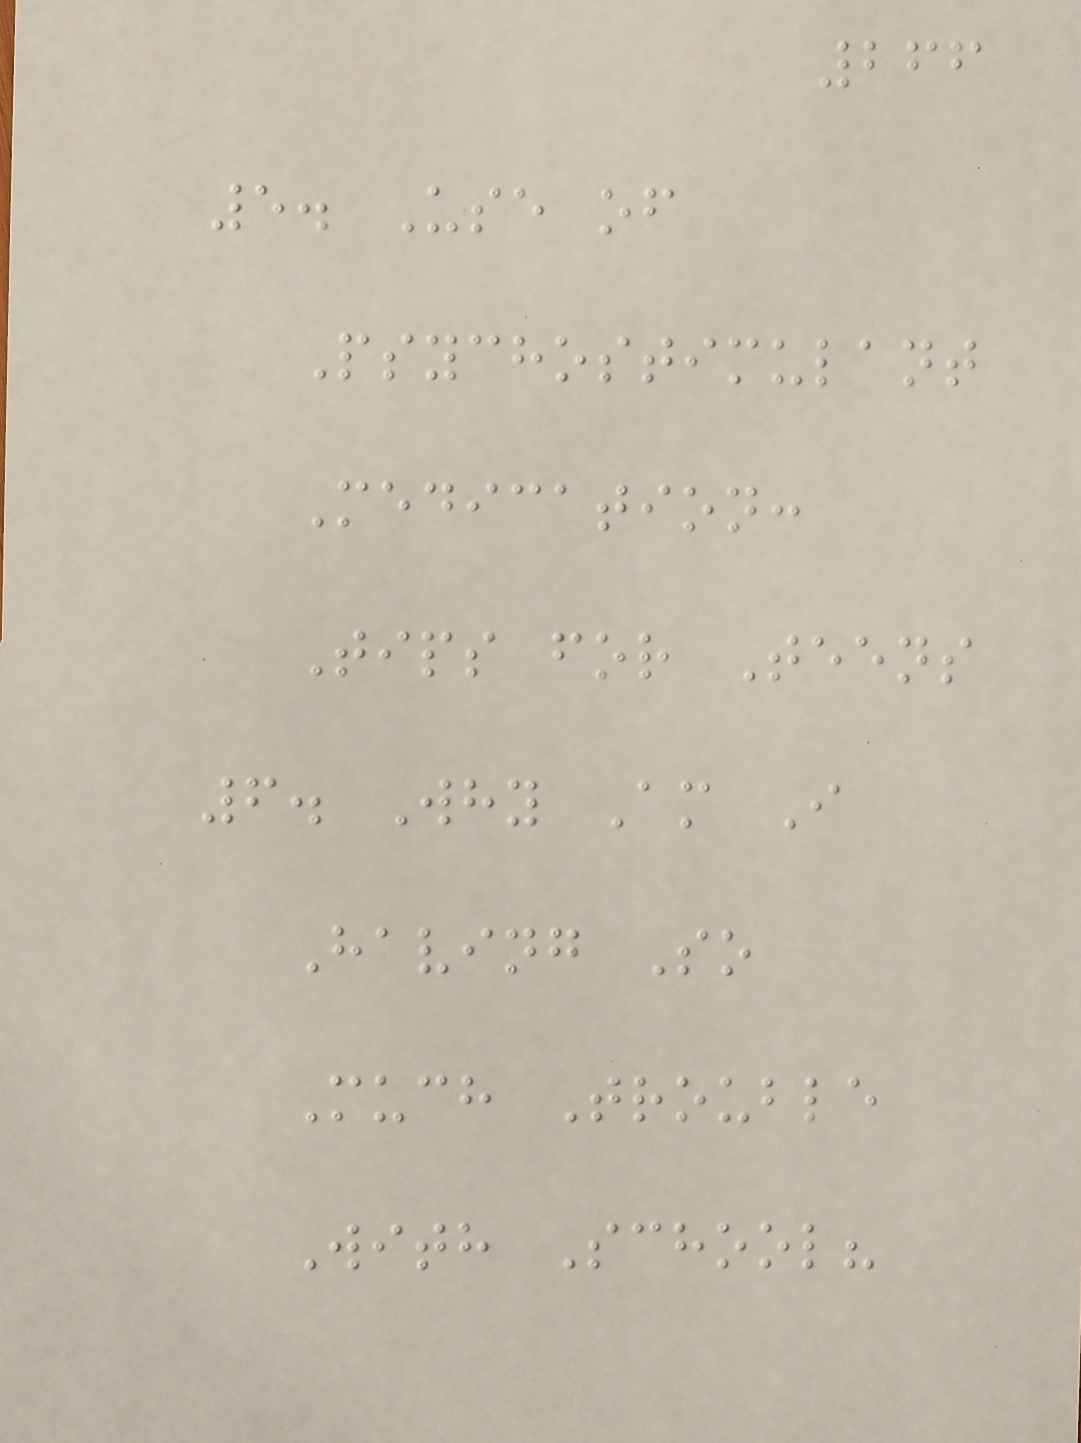266
5. Use of
Psychostimulant
Medication:
Tips for Teens
6. Why Am I
Having So
Much Trouble
With School?
